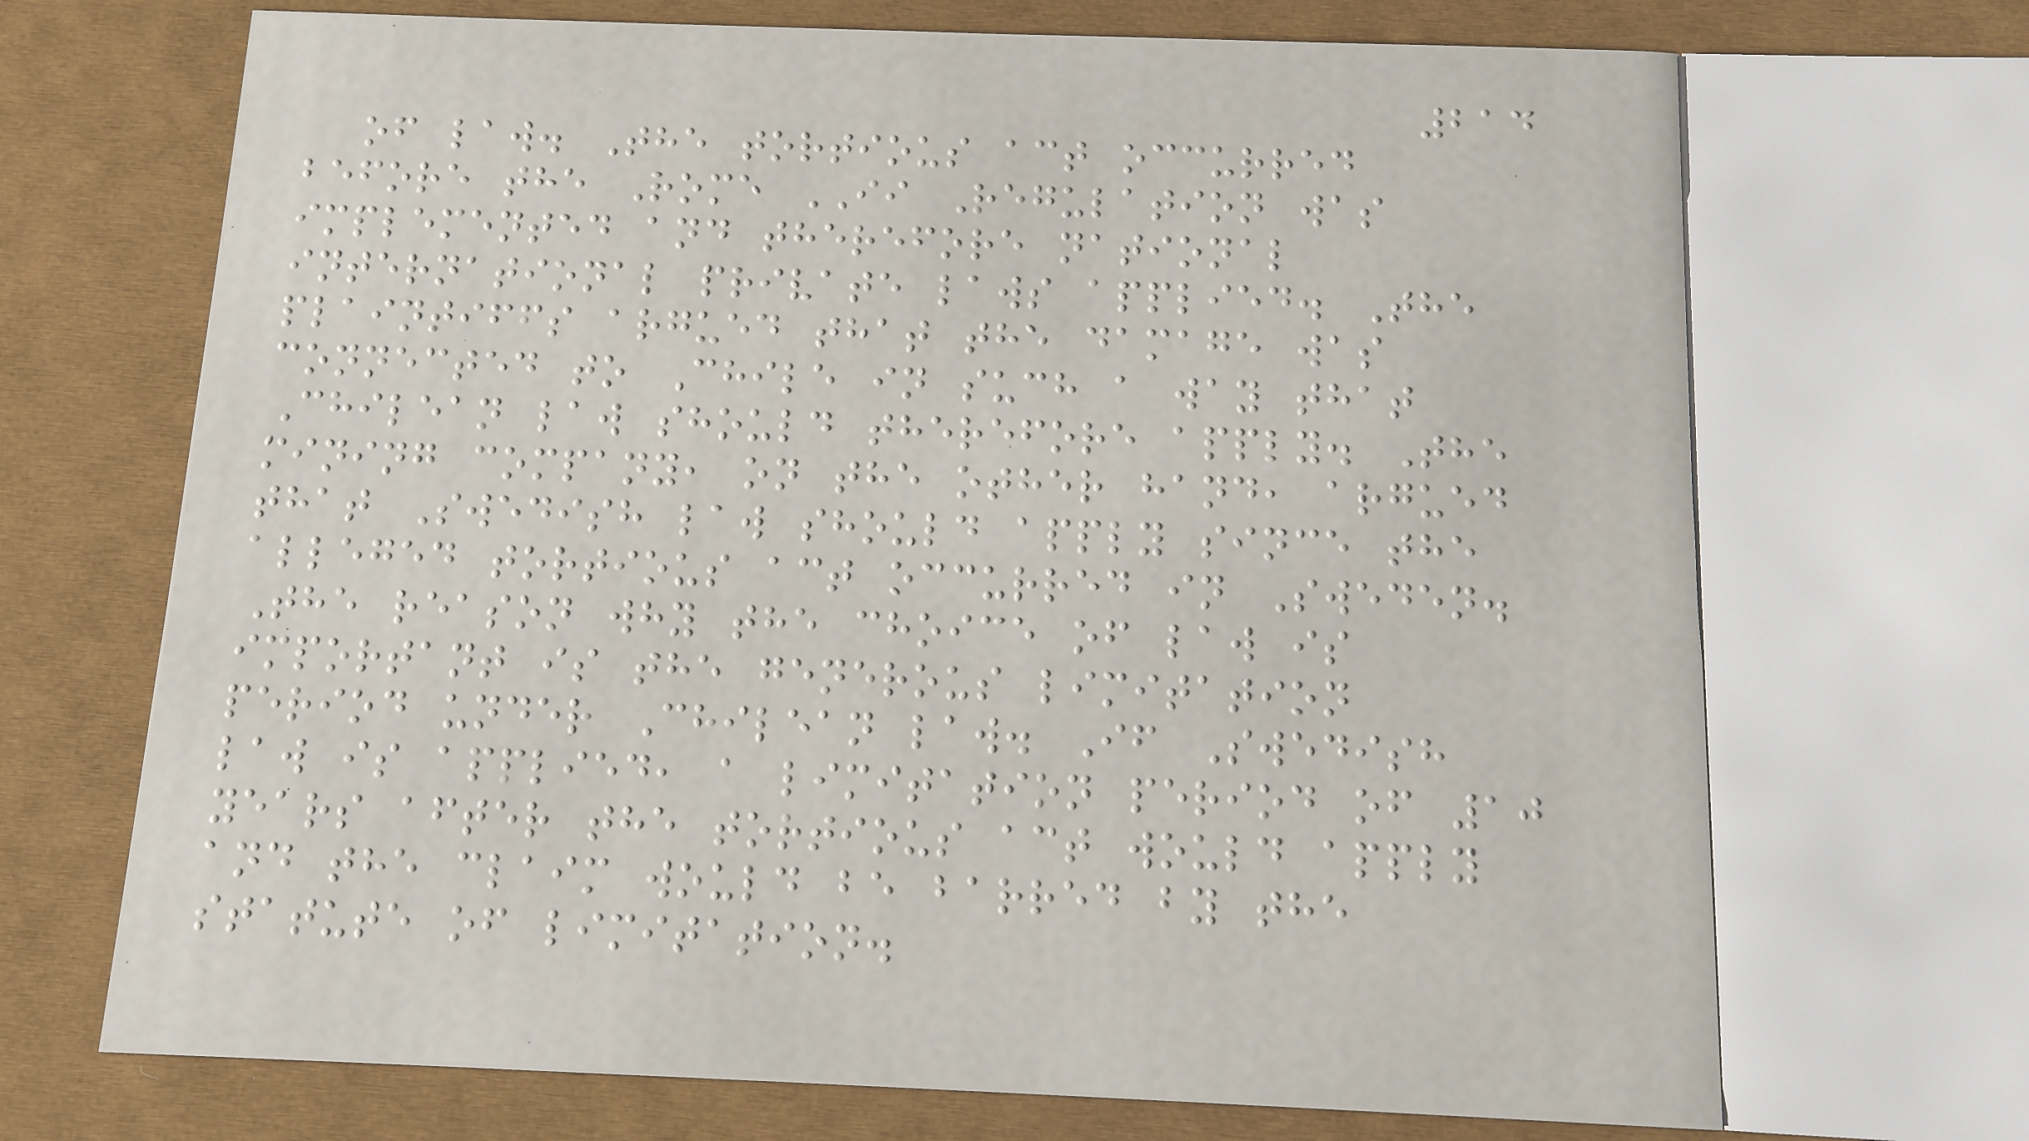214
of law. The tortious act occurred
before the Rome II Regulation was
implemented and therefore national
international private laws applied. The
plaintiffs argued that the damage was
connected to Chile in such a way that
Chilean law should therefore apply. The
mining company, on the other hand, argued
that Swedish law should apply since the
alleged tortious act occurred in Sweden.
The reason why the choice of law is
important is the generous limitation
period under Chilean law. If Swedish
law is applied, a limitation period of 10
years after the tortious act would apply
and the claim would be barred by the
statute of limitation.
